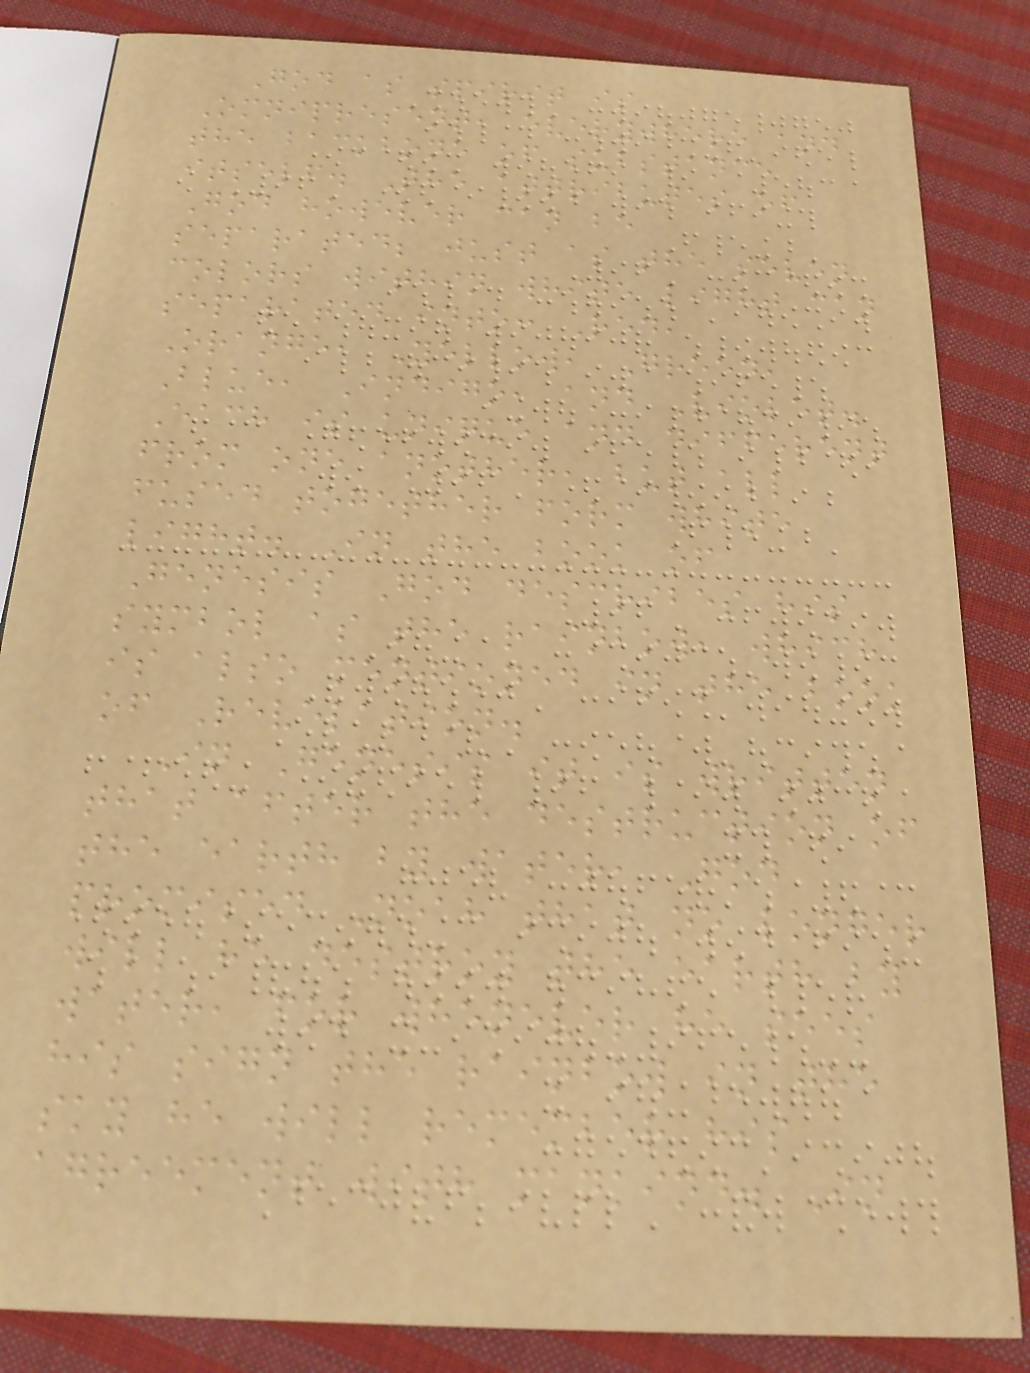God as spirit is
Omnipresent, everywhere and
the backbone of substance
itself. The attributes of
God however can be
separated; just as the seven
colors within white light can
separated into: Red,
Orange, Yellow, Green,
Blue, Indigo, and Violet.
Each is unique and different
from one another, but all
fused together form white
light. In the book of
Genesis God describes his
symbol as the rainbow, which
is also mentioned in the book
of Revelation.
In Genesis it is written
that after the destruction of
the earth by water, God
promised Noah that no longer
will he destroy the earth by
water, for whenever he sees
his sign the rainbow in the
sky he will remember his
agreement with mankind. In
